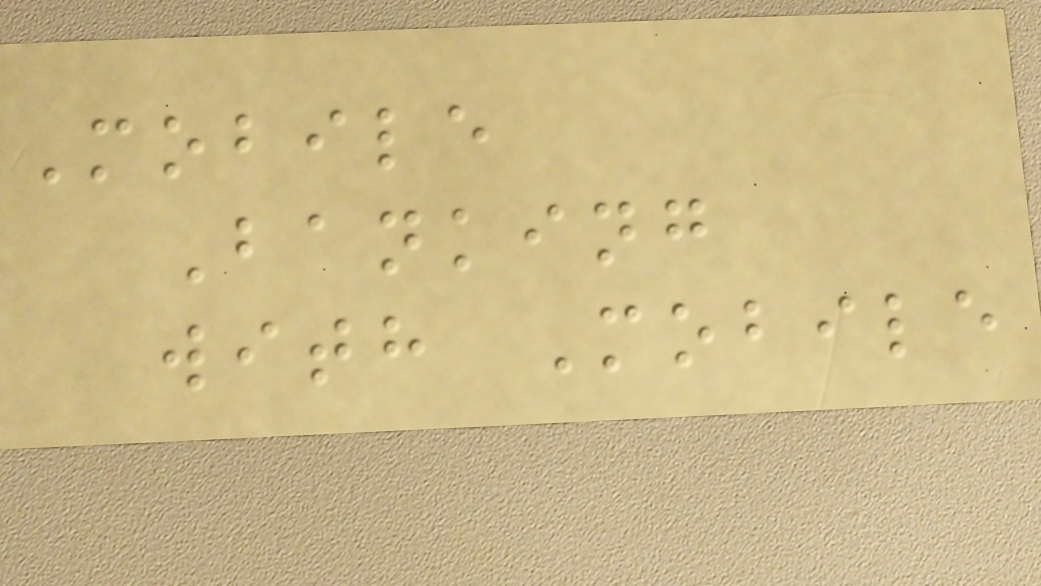Mobile
Banking
with Mobile
